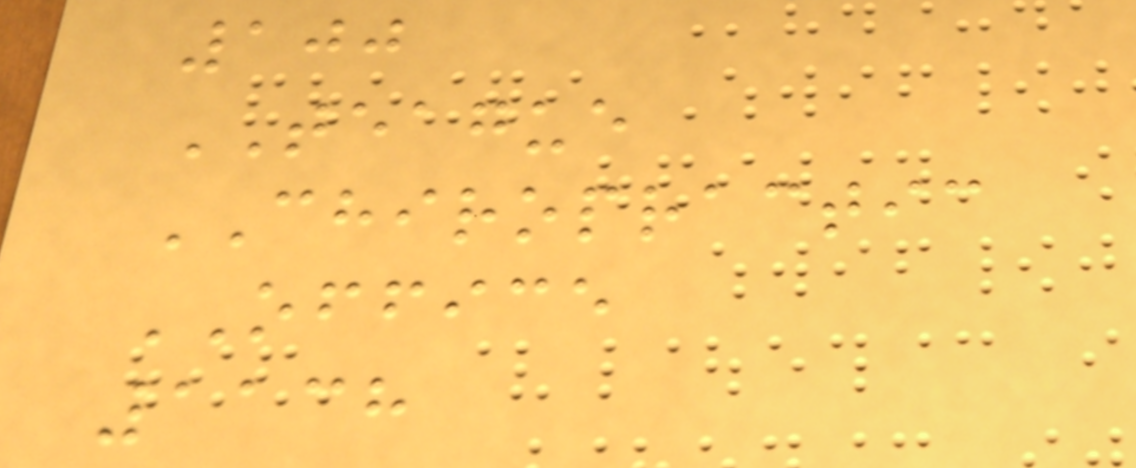100
TEAGUE
CHIROPRACTIC
OFFICE
1138
